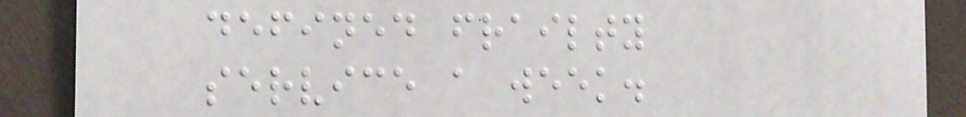defined frailty
service a week.
